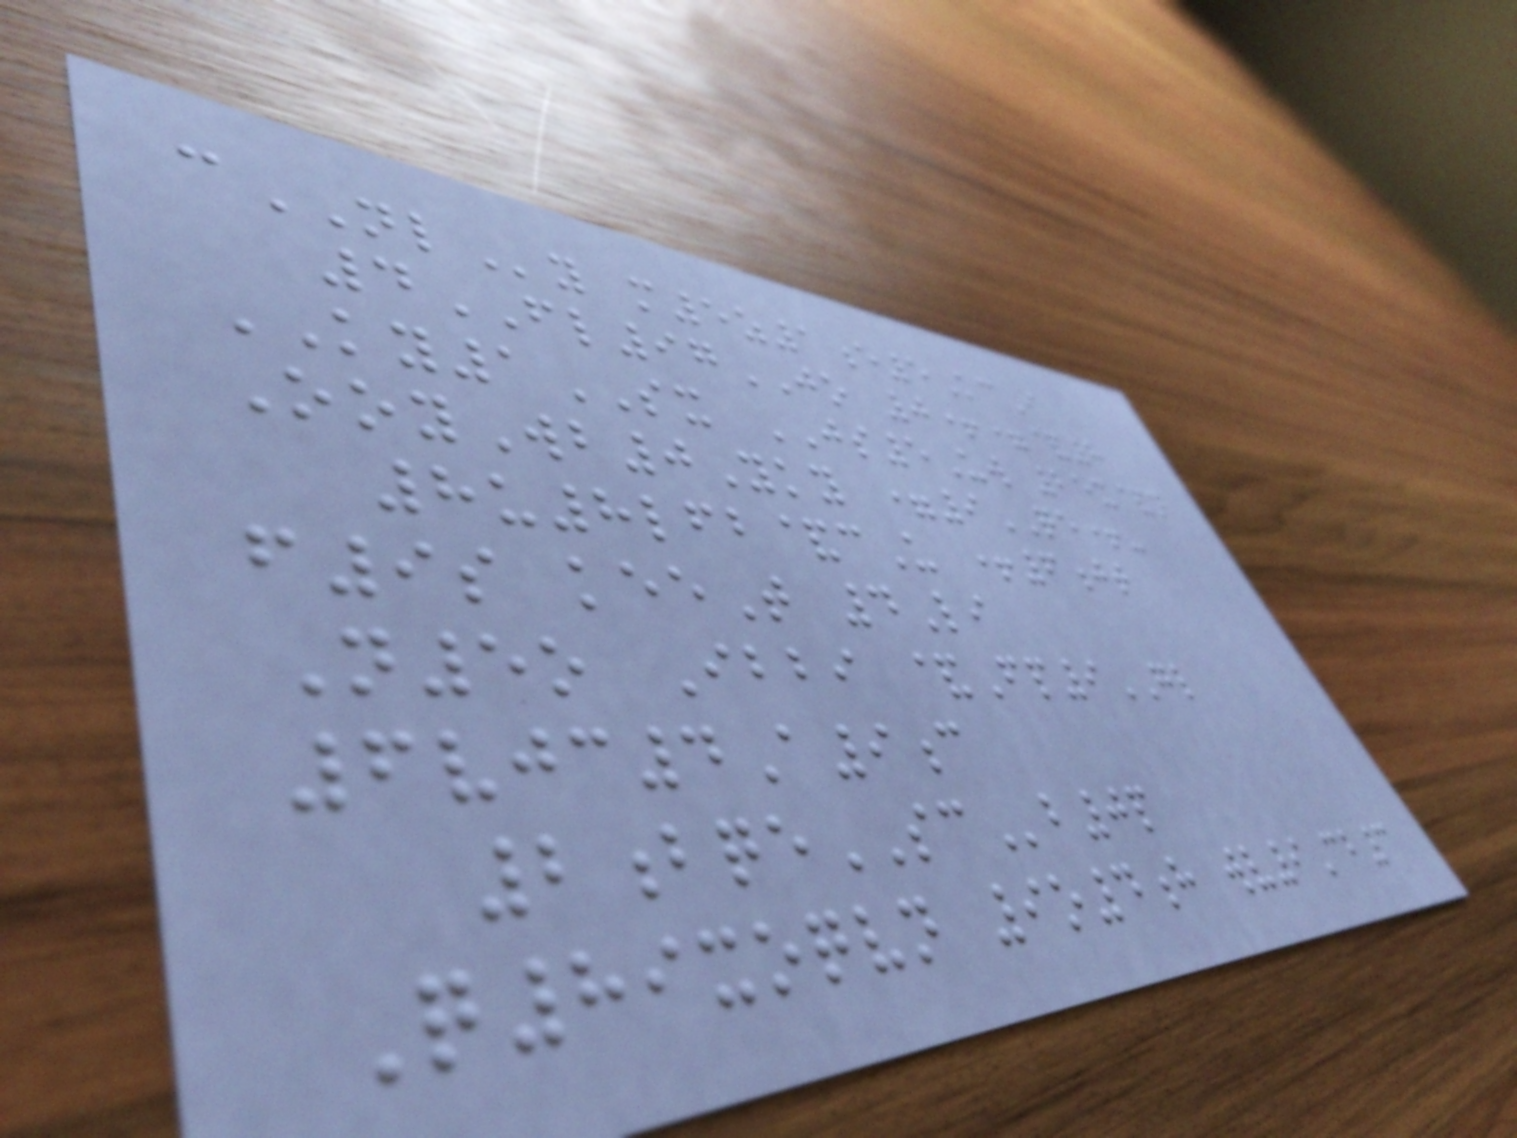cNLy m5z1e5KcI
4FL97JO 0+=&8
KY1SX JS5Uw 25x&n
OoyWb0Yky =9QE+-
8u8lfb&cU +6jt
f9s keeT 4Li
N5o Ibbi &Fp9GL
6vjc4A9c
2bqeSCb0p
Q89xoqvn 9o4h wv9Cb3
